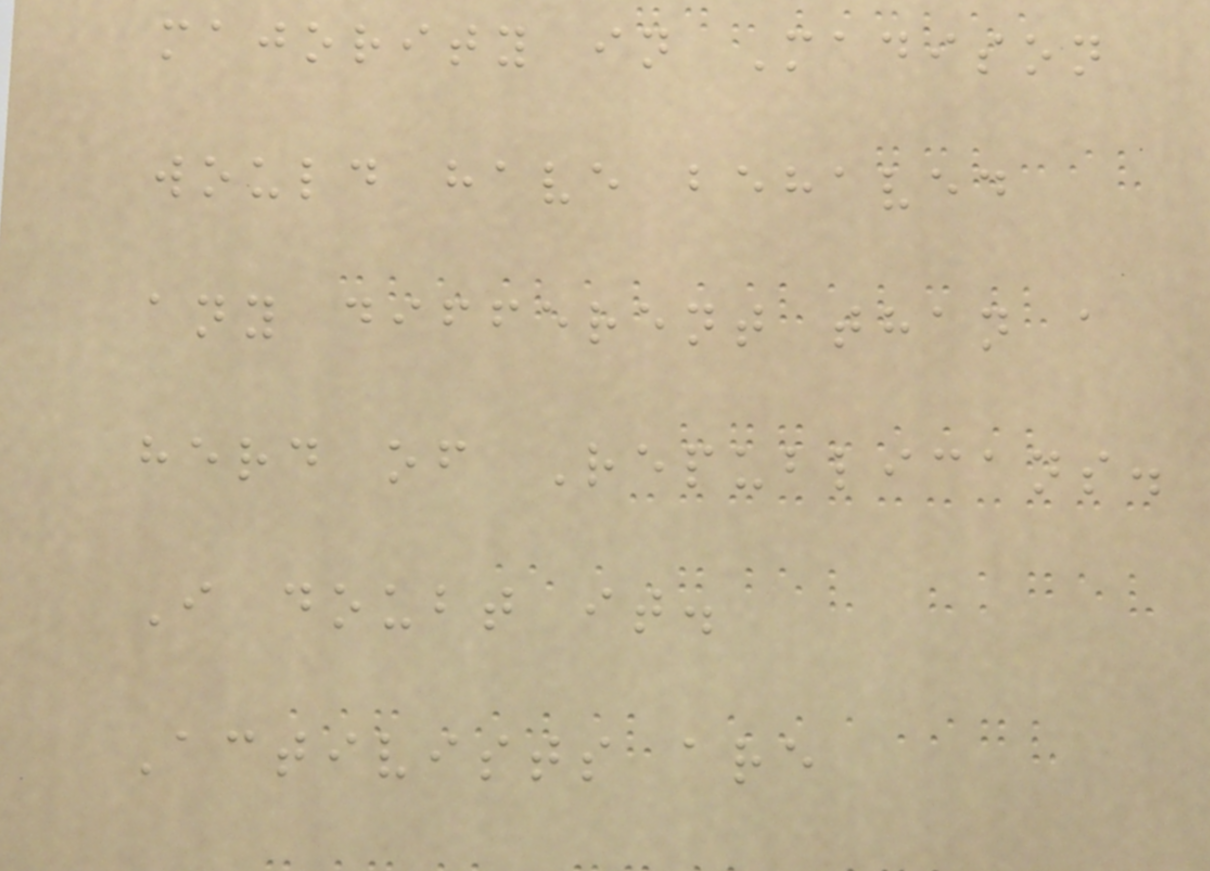majority in Madison
would have behaved
any different than a
herd of Republicans.
I doubt it.
Activists are
